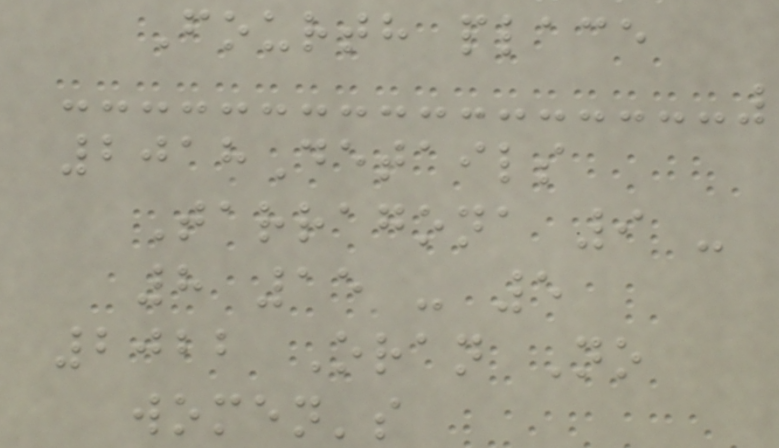Fourth place
2018Details
Tarragona 9 -
8 15 - 5
2022 Oran No
women's
